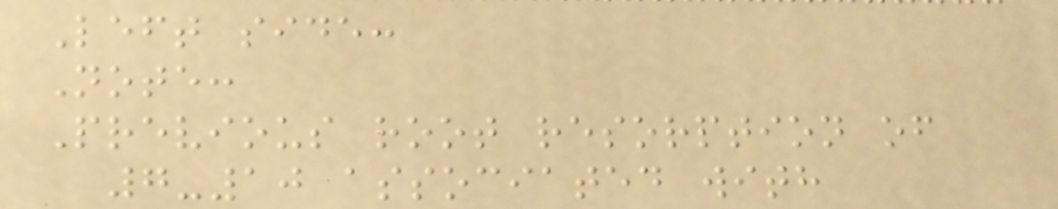Left side:
Note:
Previous root resorption of
7-10 associated with
